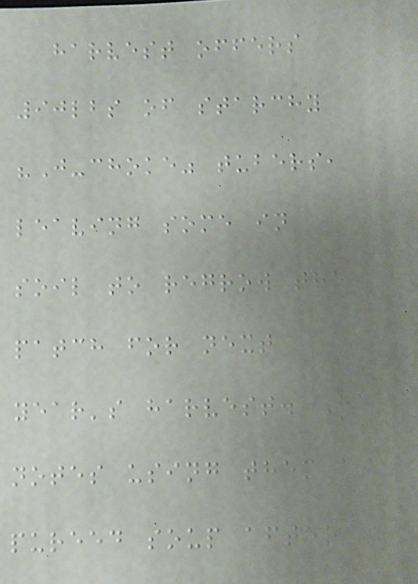harvest offers
90lbs of starchy
"J-choke" tubers,
leaving some in
soil to regrow the
patch for next
year's harvest. He
notes using them as
pureed soup after
